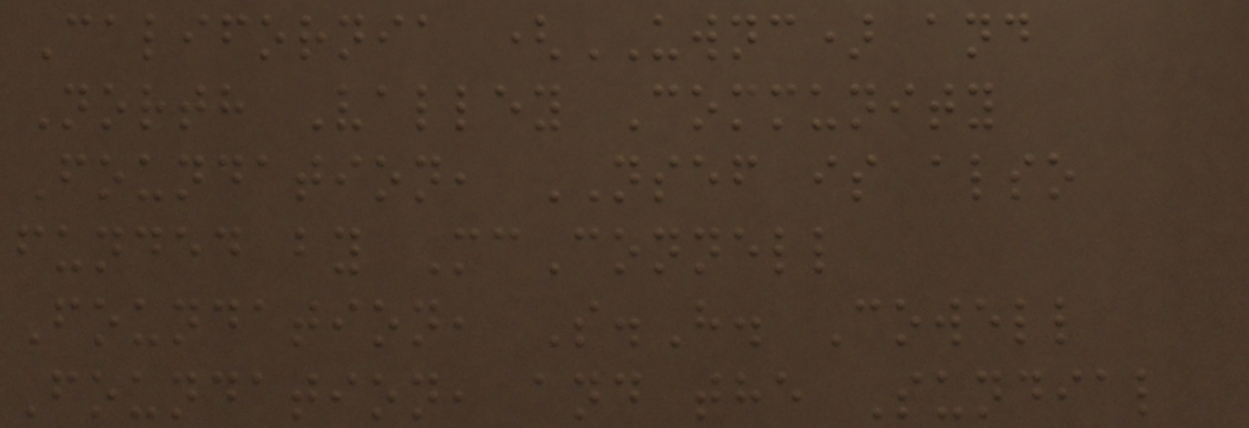California (UWNC) and
North Valley Community
Foundation, NSEF is also
funded by McConnell
Foundation, S.H. Cowell
Foundation, and the Sundial
